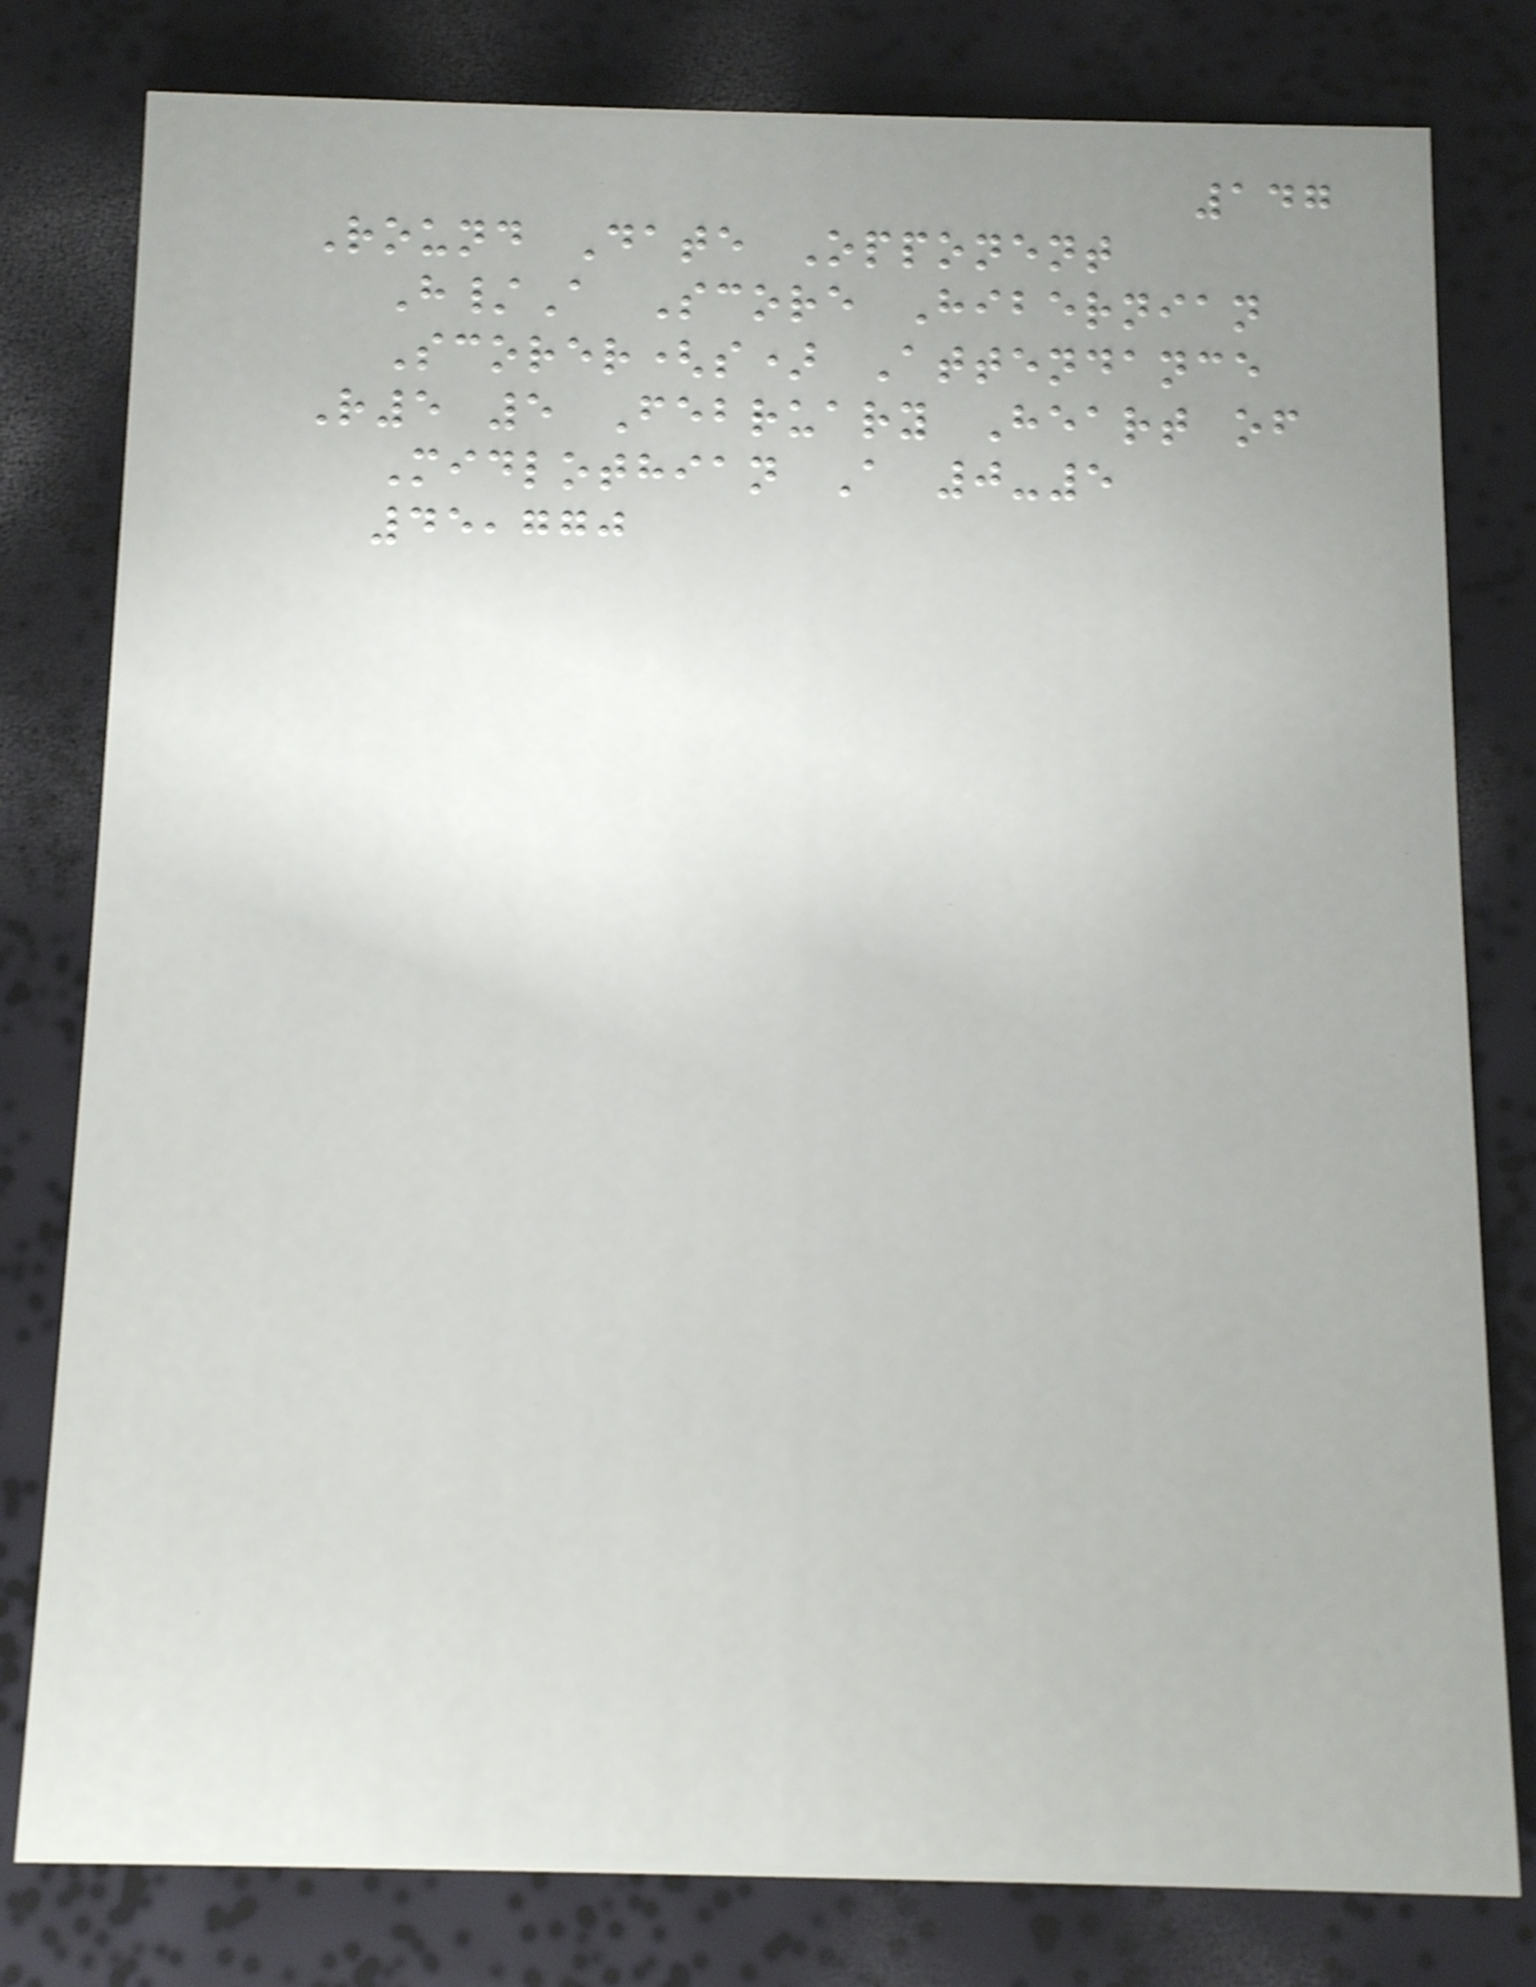147
Round Date Opponent
H/A Score Hibernian
Scorer(s) Attendance
R5 5 February Heart of
Midlothian A 0-5
45,770
